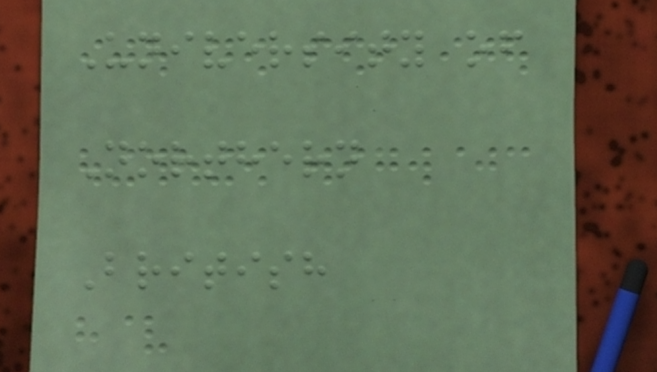University of
Northern
British
